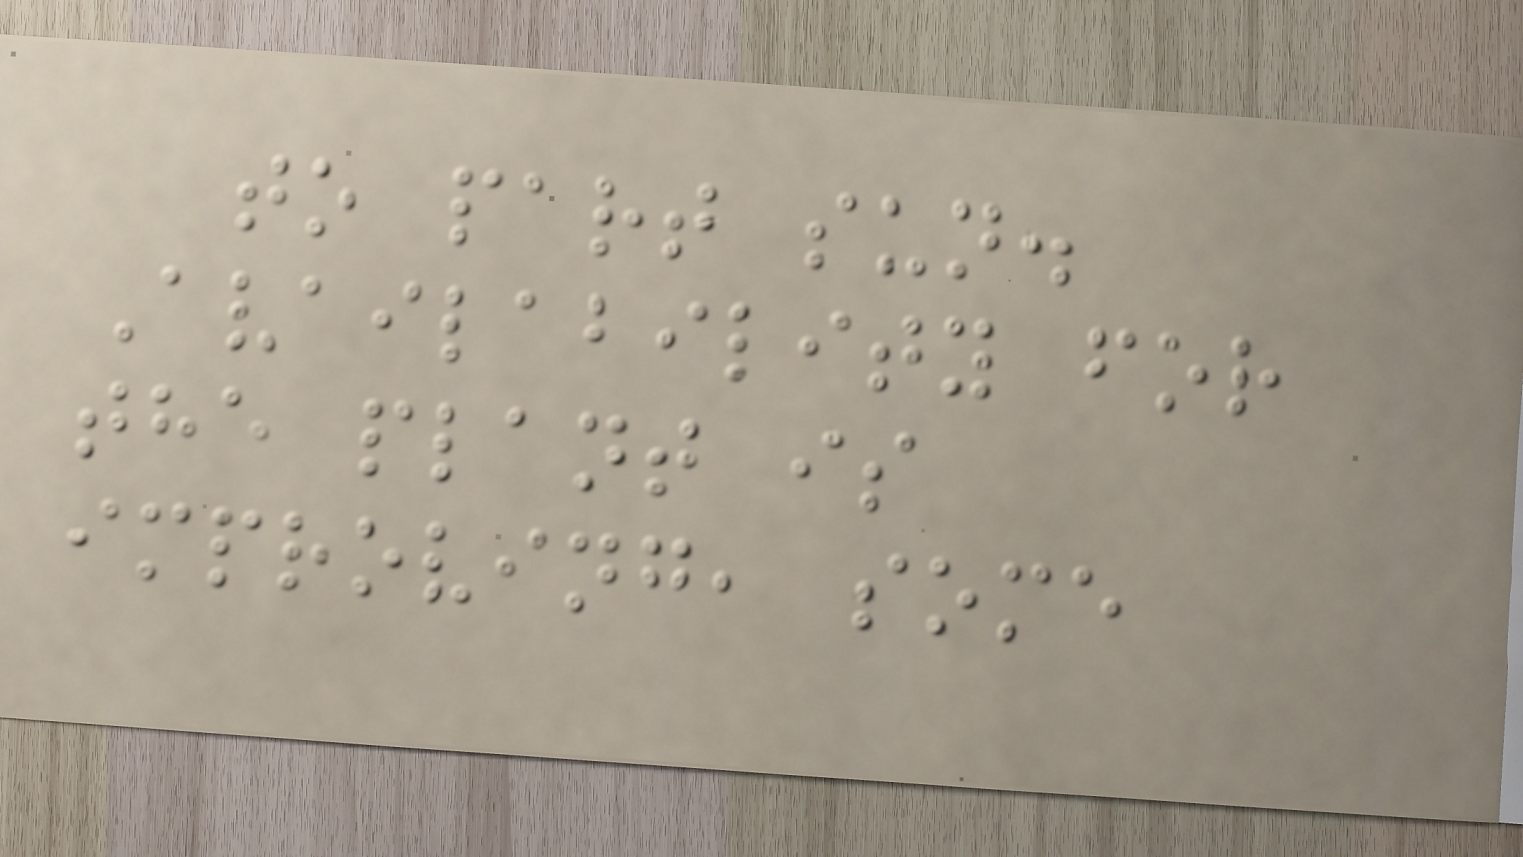to part sun.
Availability for
the plant is
improving, some
